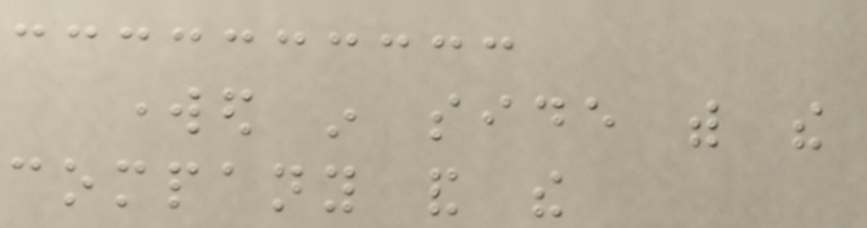worked in side with the
company and the
